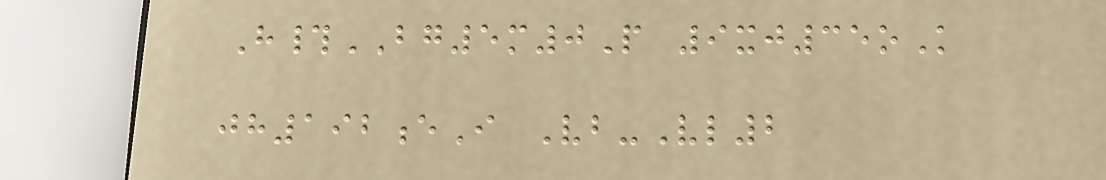H#BG5m0P 9xj35oK
jh192eI Vb-Vl2
